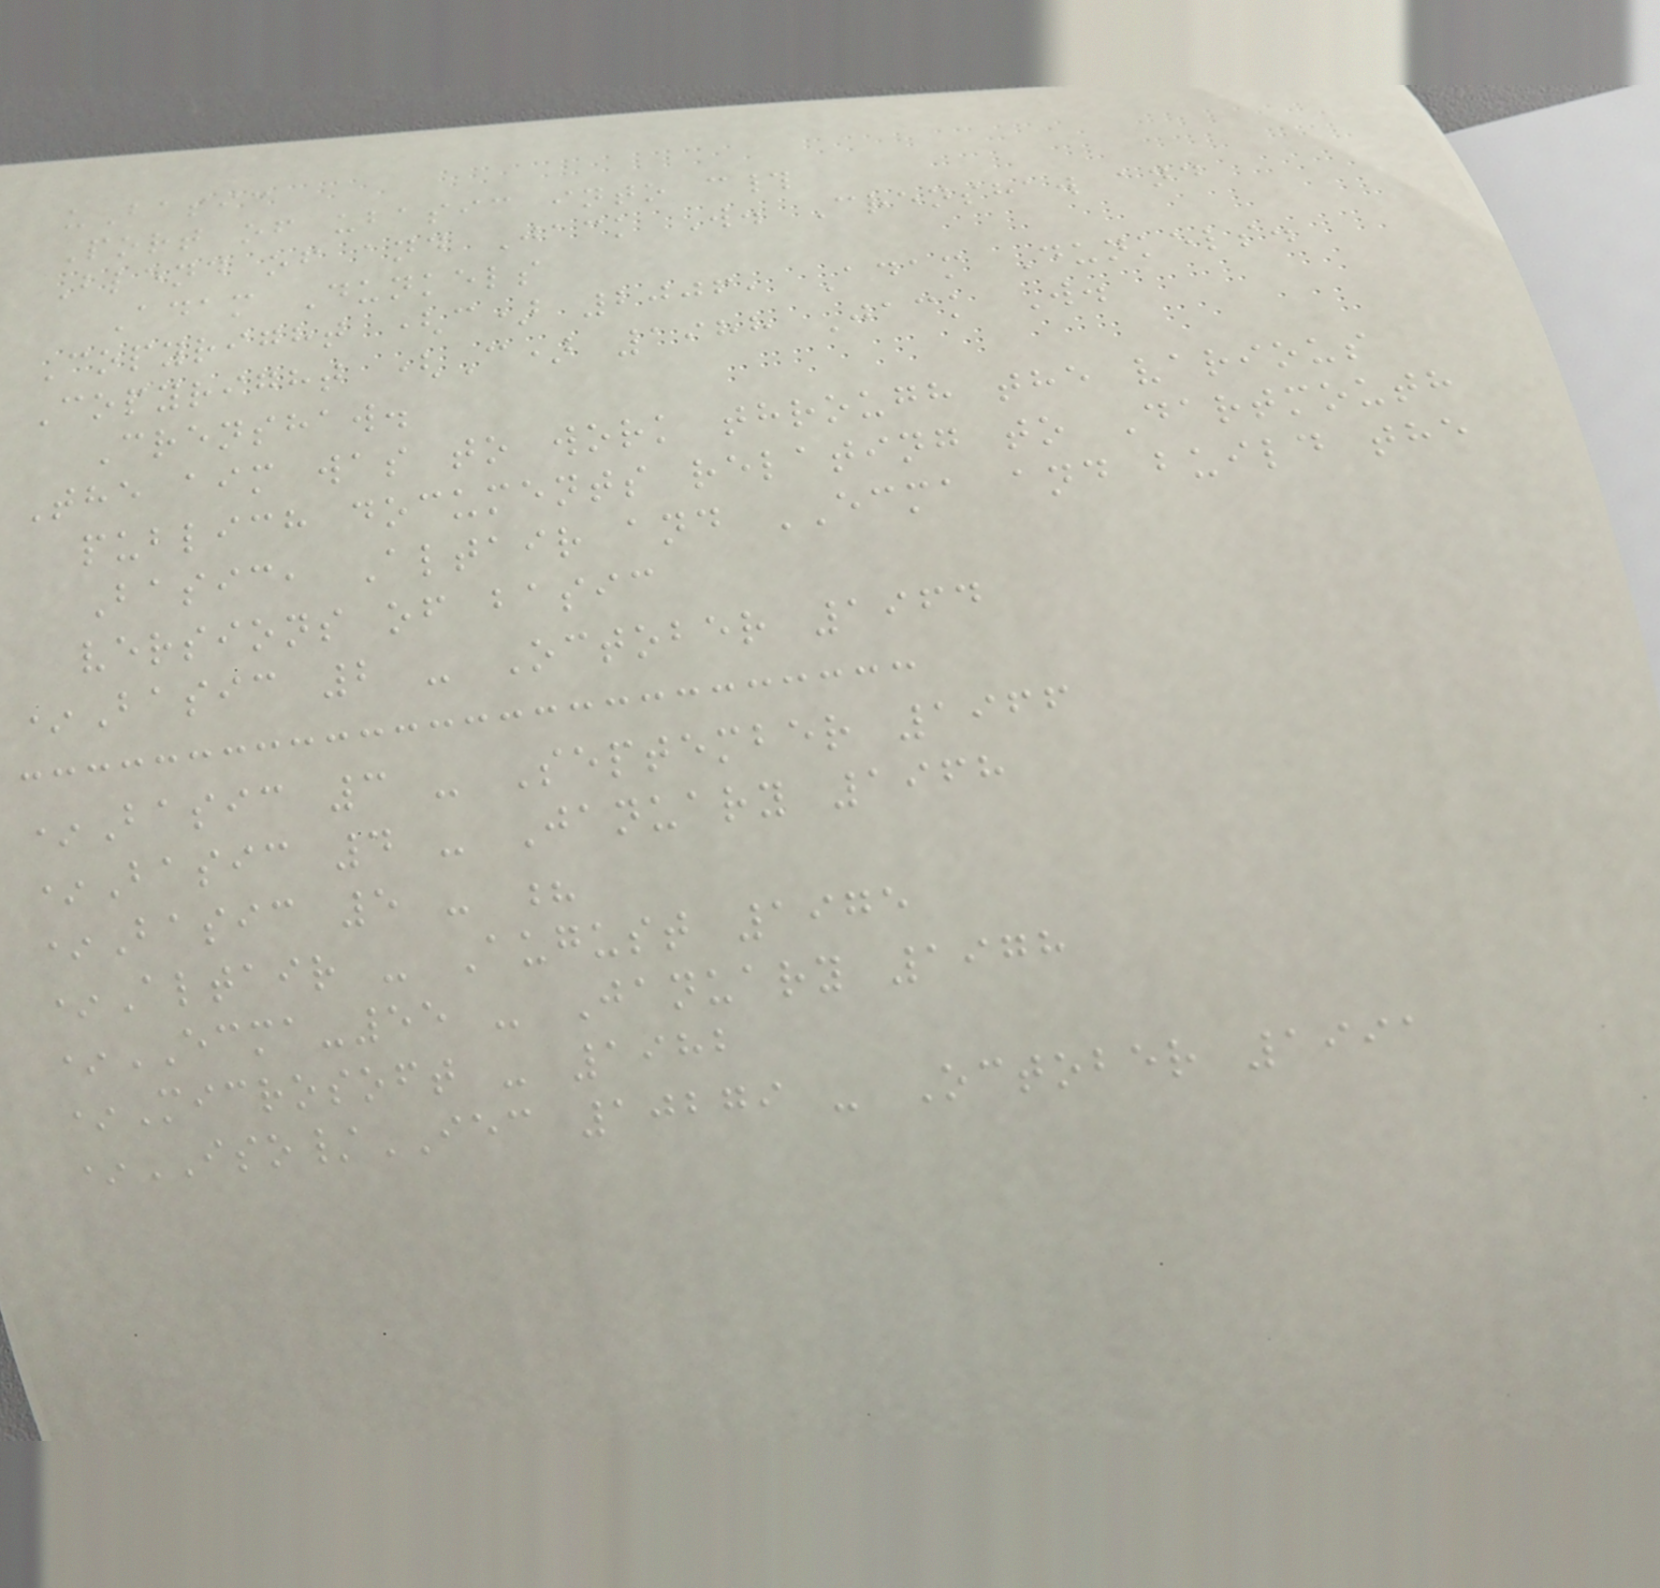uBasic
Port of ubasic into c#
Blend of and Jack W. Crenshaw and
Adam Dunkels
Copyright (c) 2006, Adam Dunkels.
Copyright (C) 1988 Jack W.
Crenshaw.
The aim was to work through the various
publich documents relating to Dartmouth
Basic, Altair and ECMA and build the
versions of basic
*Basic 2 - October 1964
*Basic 3 - September 1966
*Basic 4 - January 1968
*Basic 5 - ?
*Altair - August 1975
*ECMA-55 - January 1978
*Microsoft - 1982
*ISO/IEC 10279 - October 1991
